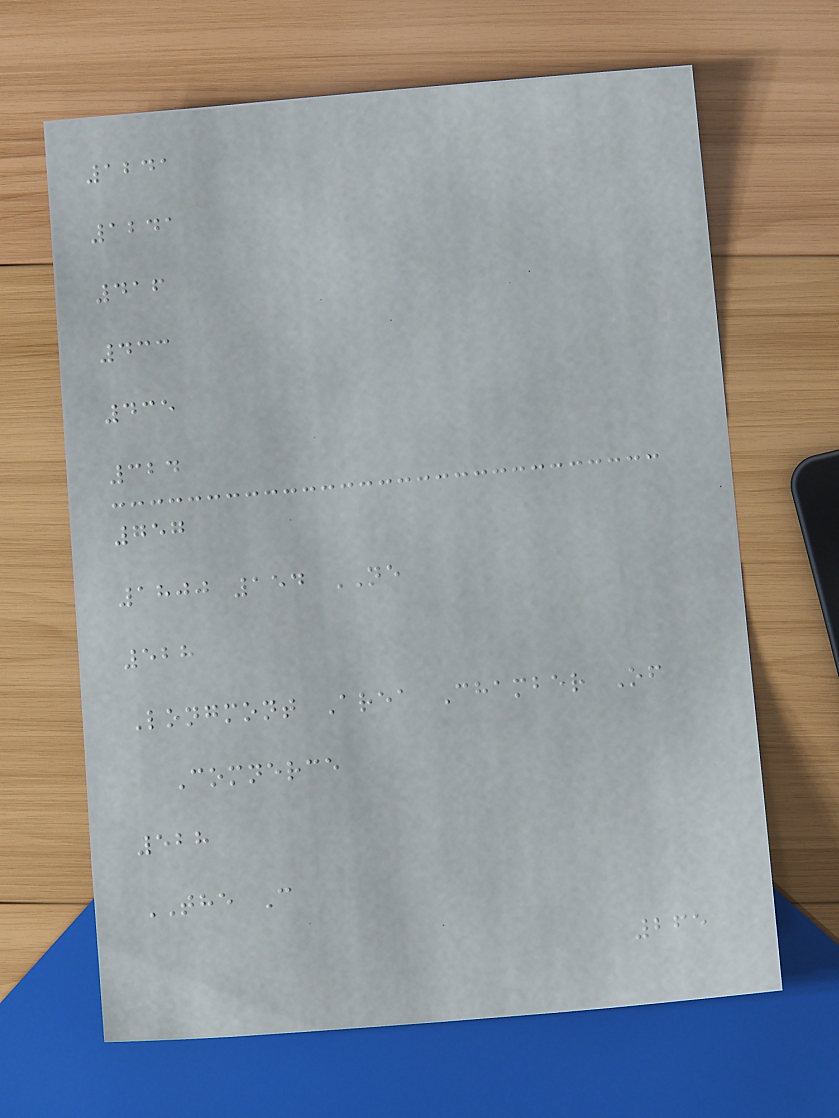1241
1241
416
433
435
324
757
1800 154 NE
528
Longmont Area Chamber Of
Comnerce
528
THE C
265
